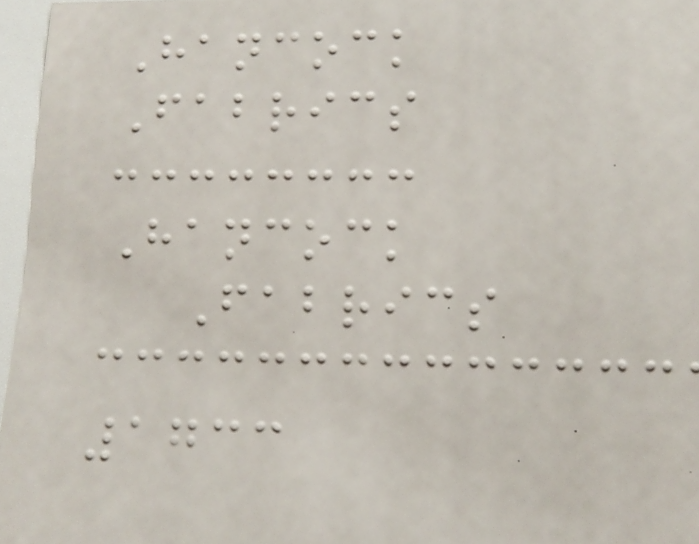Hancock
Fabrics
Hancock
Fabrics
1733
